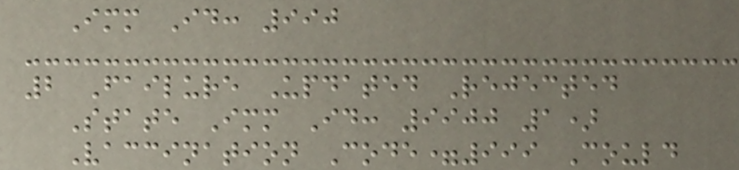Imm Id: 990
2 Failure Updated Rejected
State Imm Id: 9900 1)
Vaccination Code=999 Could
